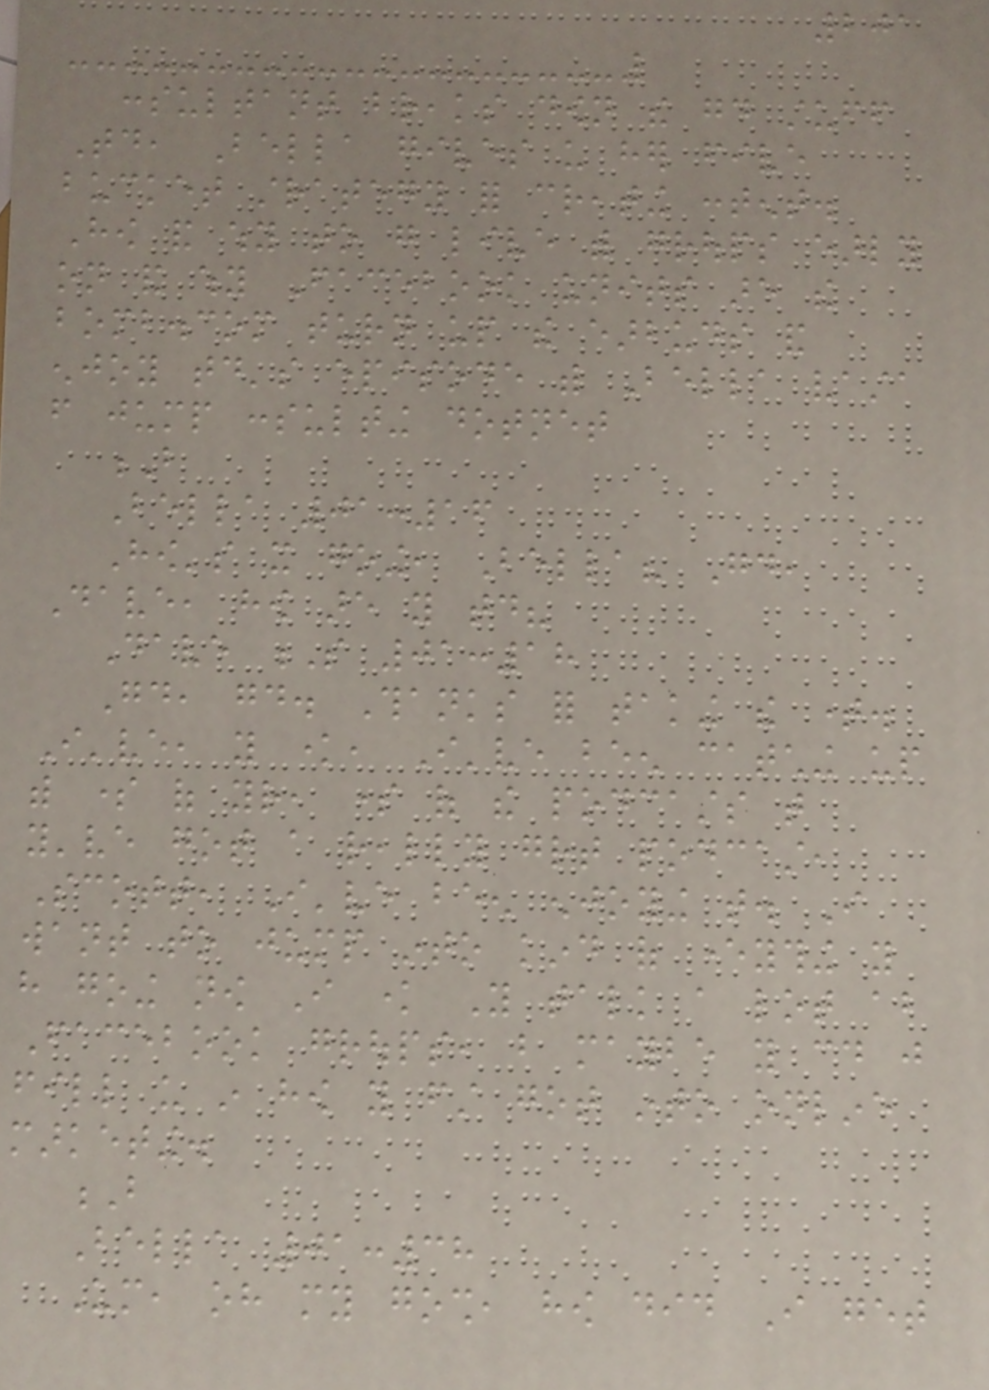201
consultant breaks down the good stuff
Today, Bella gives us her five
bucket strategy for creating content.
How and why to go live with groups early
on and why Facebook units are the
bomb.com turn up the earbuds and
enjoy today's episode with Bella vasta
from jump consulting dotnet
B
Bella 01:16
How's it going, Bella? Good,
Dave, how are you today?
Dave S 01:18
Good, good. Thanks for taking the time.
I've, you know, I've been catching up
with some of your, some of the podcasts that
you've got a really great podcast,
Scott, I've been enjoying that. I
want to jump into kind of everything you
have going now I know You talk a lot about
Facebook groups, but maybe you could just
fill us in how you first got into online
marketing.
B
Bella 01:38
Um, oh my gosh, how did I get
